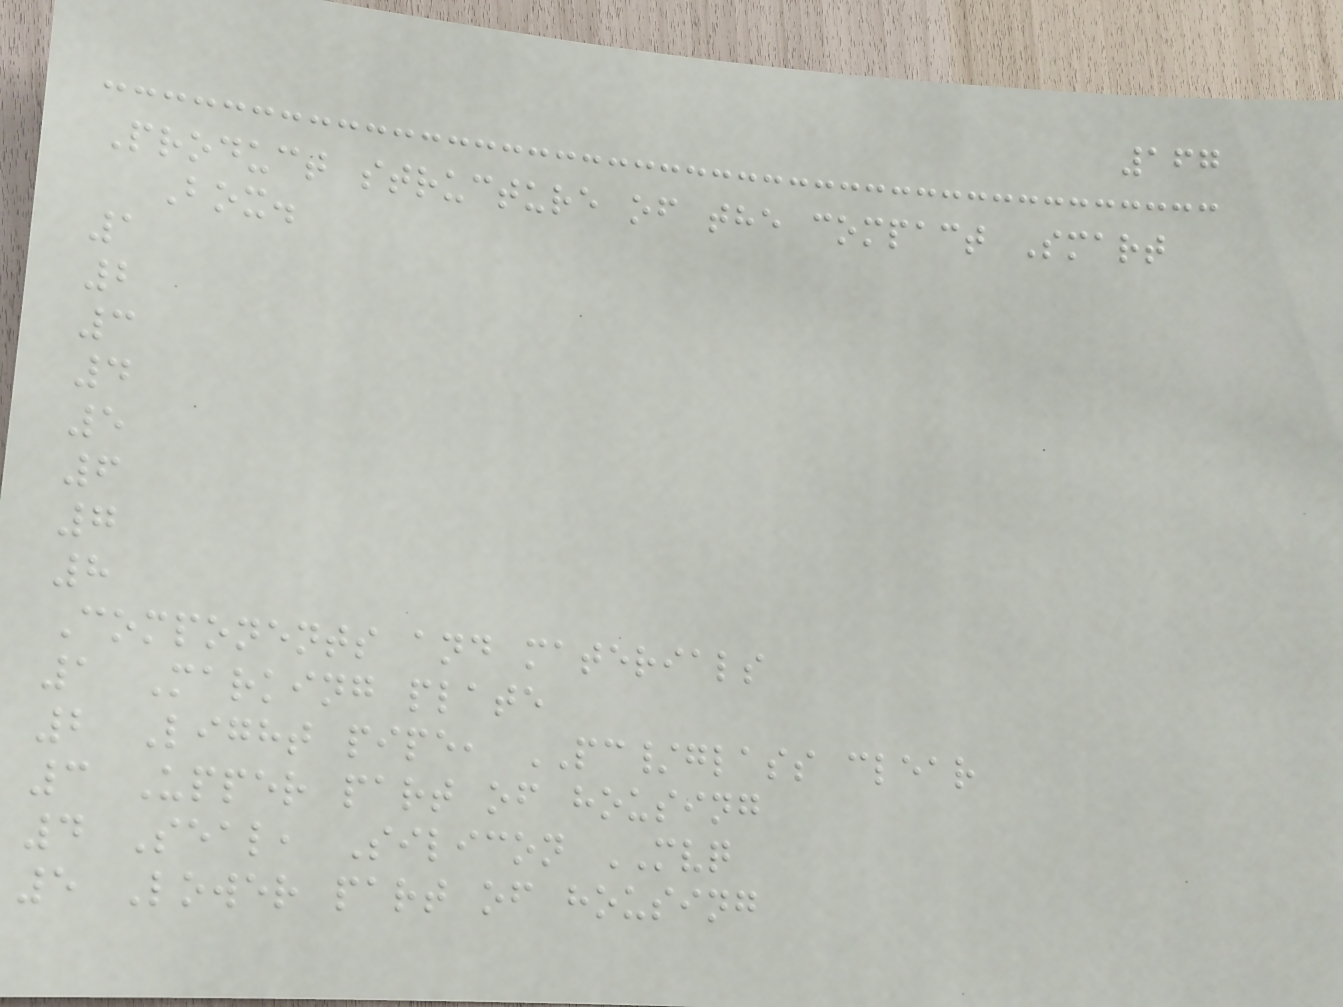167
Product structure of the compact Smart
Box.
1
2
3
4
5
6
7
8
Components and materials
1 Marking plate
2 Light pipe, PC/glass clear
3 Upper part of housing
4 Seal, Silicon MVQ
5 Lower part of housing
